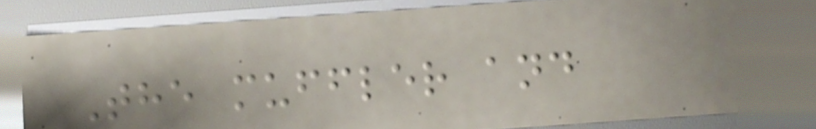The muffler and
